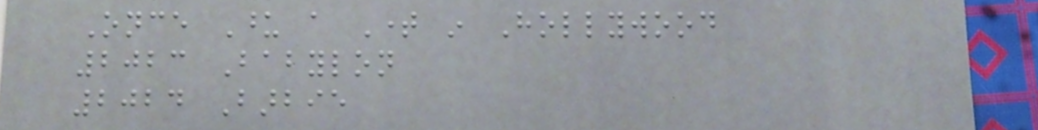Once Upon a Time in Hollywood
2023 Babylon
2024 Barbie
